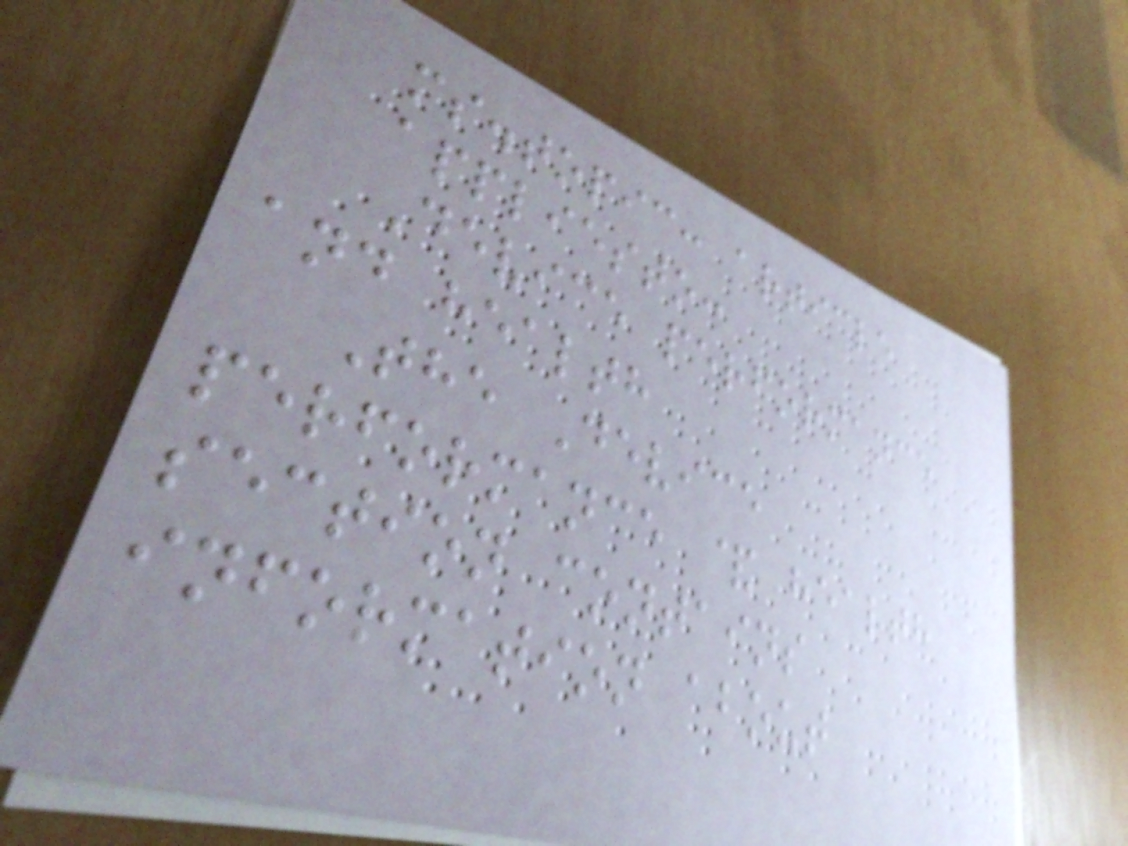ms.topic: article
appliesto:
Device performance
and health
The Device
performance & health
section contains
information about
